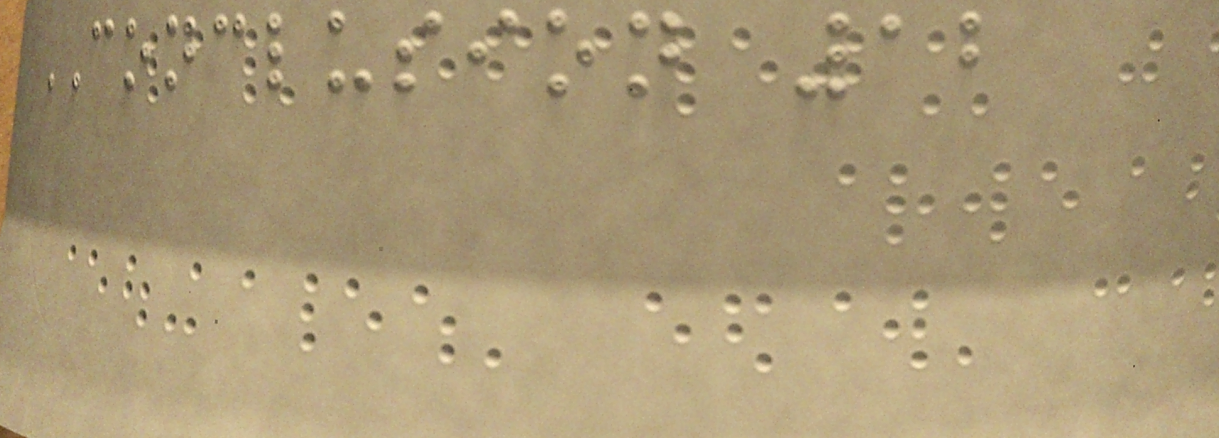CONCLUSION 12
